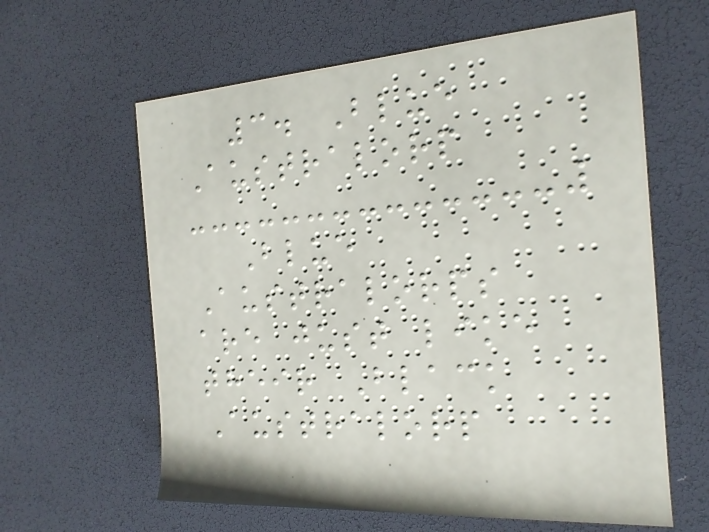3. Blue
Australorp
Blue
Australorps
are just like
their Black
Australorp
